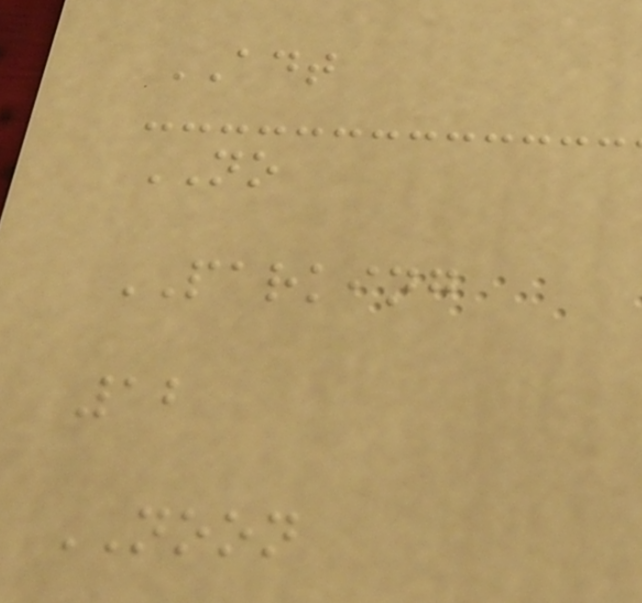ADT
NO
PARKING
12
NOON
